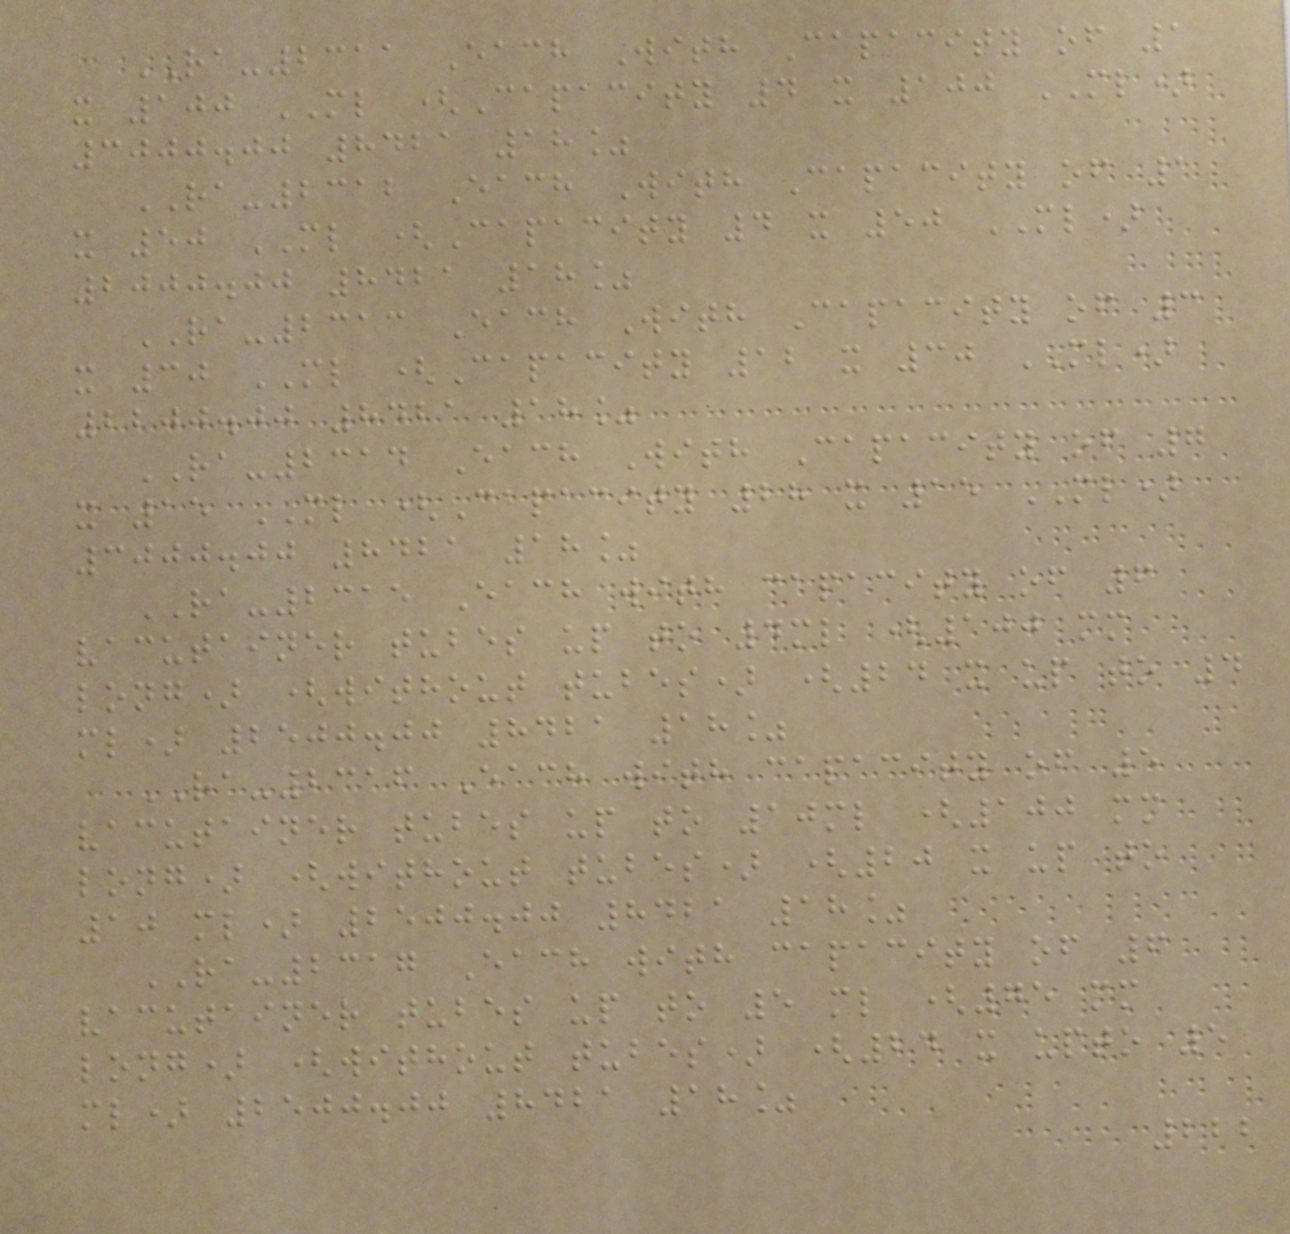RA-2311 Each With Capacity of 1
x 100 ML (Capacity 4 x 100 ML)
3000.00 8421 18%
RA-2312 Each With Capacity of 1
x 50 ML (Capacity 4 x 50 ML)
2000.00 8421 18%
RA-2313 Each With Capacity of 3
x 30 ML (Capacity 12 x 30 ML)
2200.00 8421 18%
RA-2314 Each With Capacity of 7
x 15 ML (Capacity 28 x 15 ML)
3000.00 8421 18%
RA-2315 Each with capacity of 6
vacutainer tubes up to 4ml (100 mm
long) (without tubes) (24 x up to 4
ml) 2500.00 8421 18%
RA-2316 Each with capacity of 5
vacutainer tubes up to 10ml (100 mm
long) (without tubes) (20 x up to
10 ml) 2500.00 8421 18%
RA-2317 Each with capacity of 6
vacutainer tubes up to 5 ml (75 mm
long) (without tubes) (24 x upto 5
ml) 2500.00 8421 18%
222
